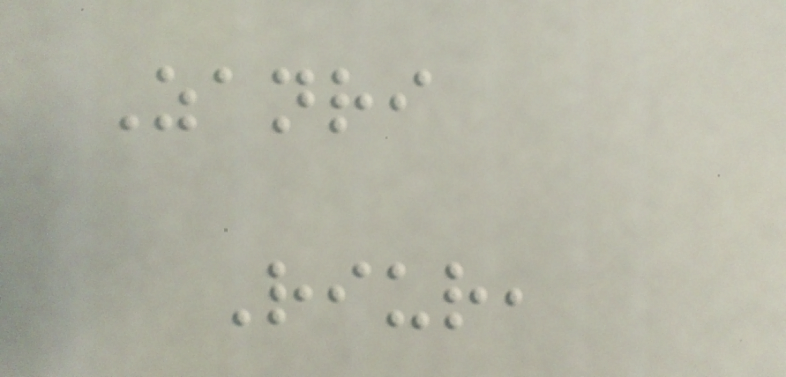Zanri
Riur,
